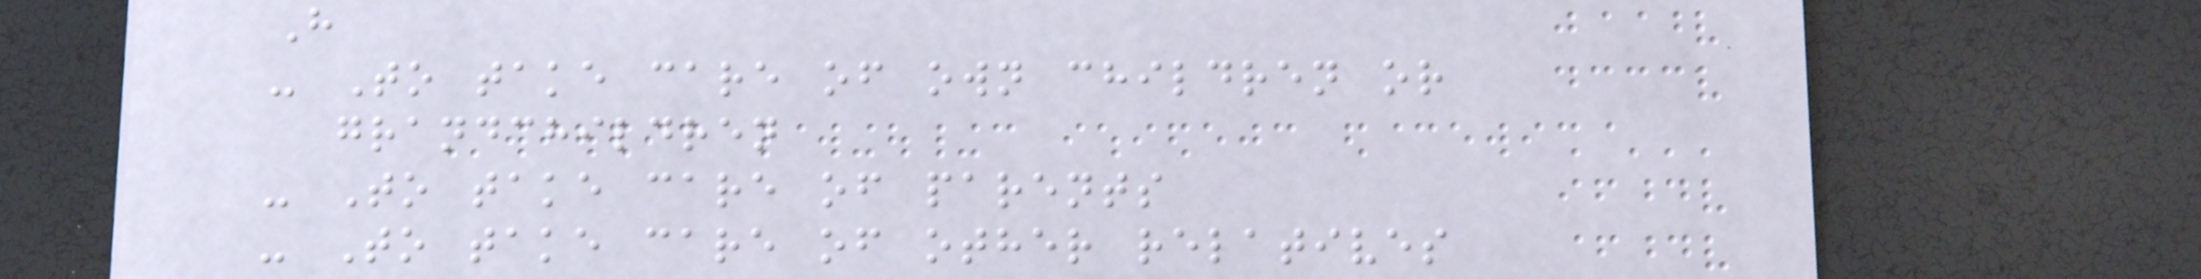H
- To take care of own children or
grandchildren
- To take care of parents
- To take care of other relatives
